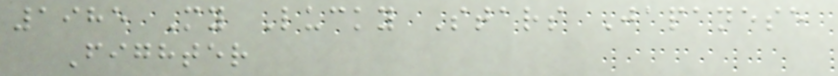1985 My Lucky Stars Japanese
Fighter
